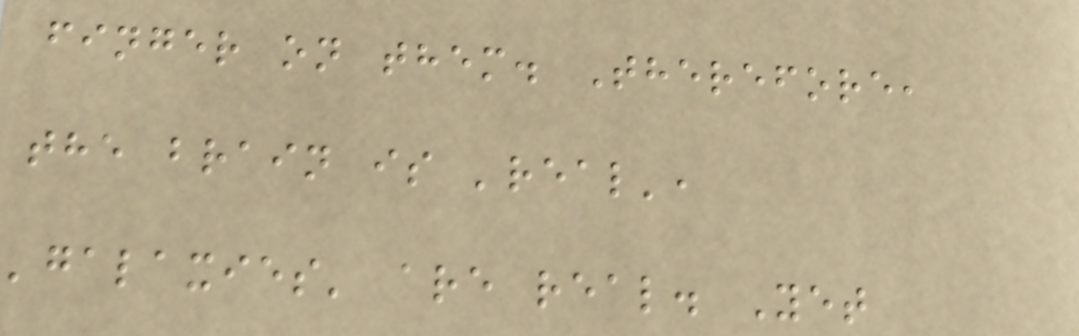finger on them. Therefore,
the brain is 'real',
'galaxies' are real. Yet
